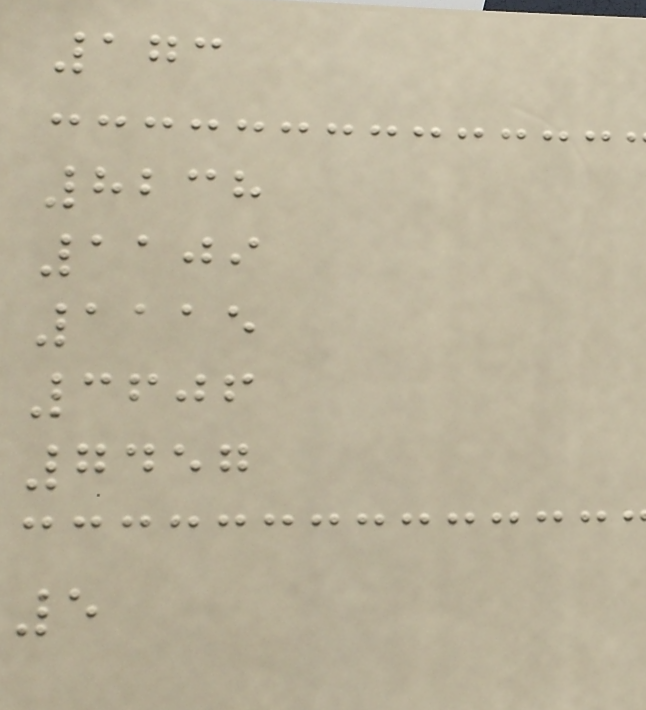173
8238
1109
1115
3606
7457
5
